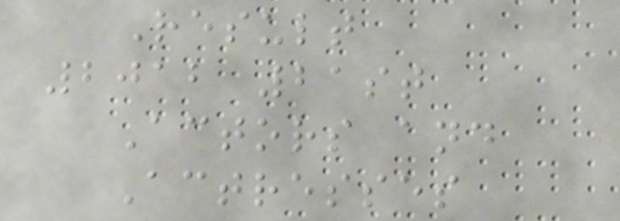Result
2012 21st
Actors and
Actresses
